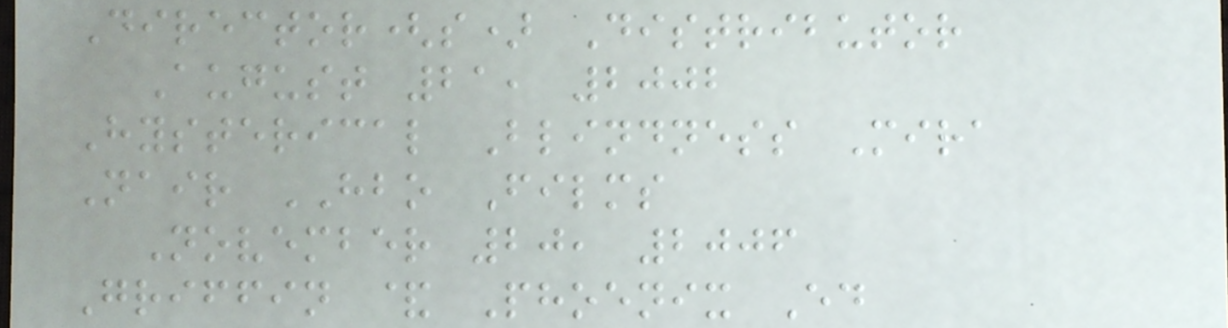Director(s) Distributor
August 21, 2002
Hysterical Blindness Mira
Nair HBO Films
November 20, 2006
Griffin & Phoenix Ed
